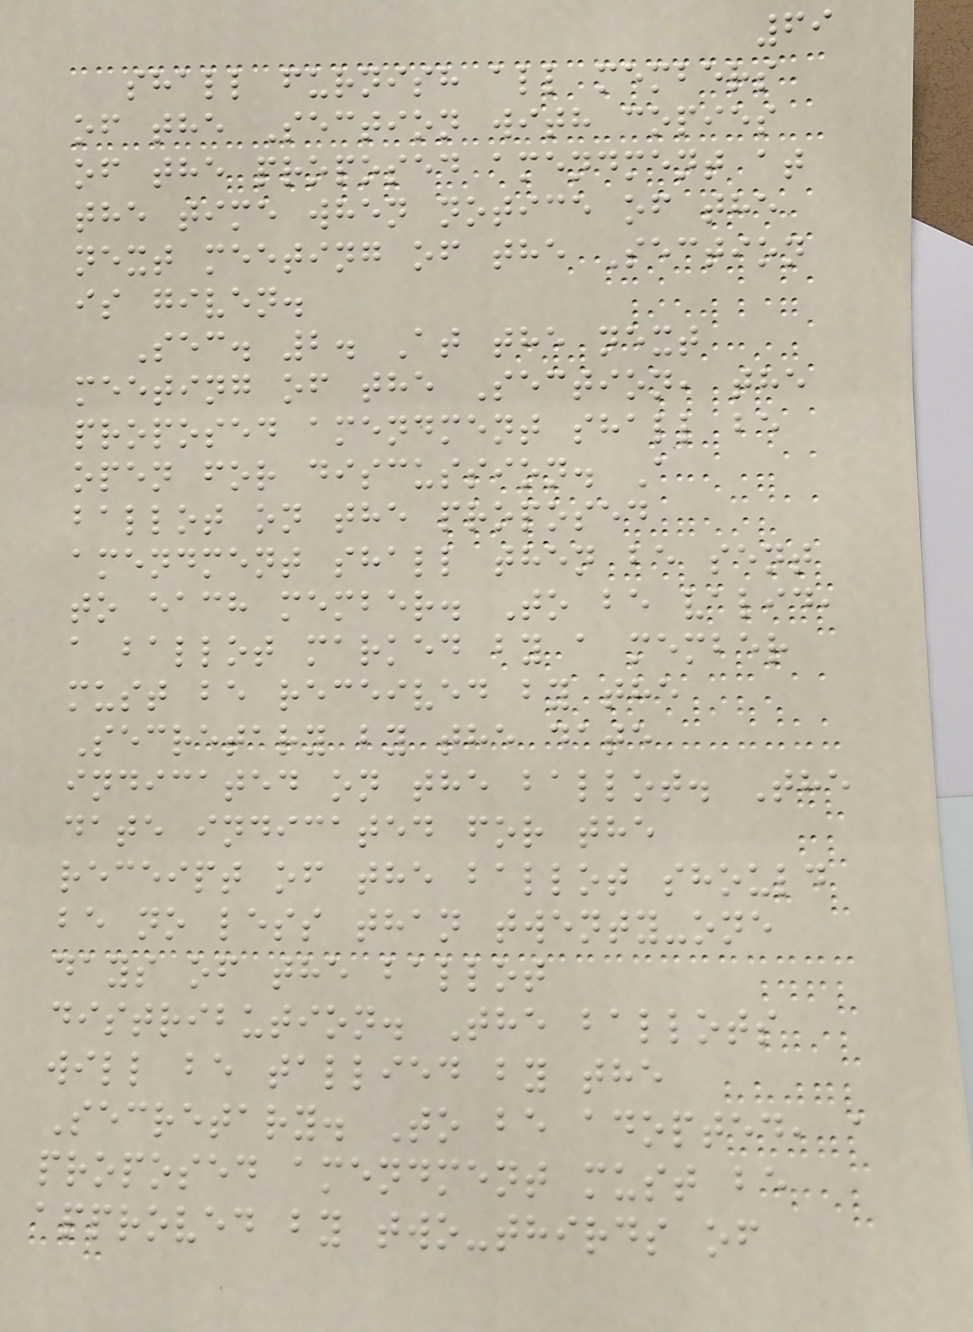69
shall furnish all members
of the Section with copies
of the proposed amendment at
the time when notice of the
next meeting of the Section
is given.
Sec. 2. At the next
meeting of the Section, the
proposed amendment shall be
open for discussion. A
ballot on the proposed
amendment shall then be sent
to each member. To be valid,
a ballot marked by a member
must be received by the
Secretary by the date
indicated on the ballot. The
date indicated for the
receipt of the ballot should
be no less than twenty-one
days of the ballot
distribution. The ballots
will be tallied by the
Secretary. To be adopted, a
proposed amendment must be
approved by two-thirds of
